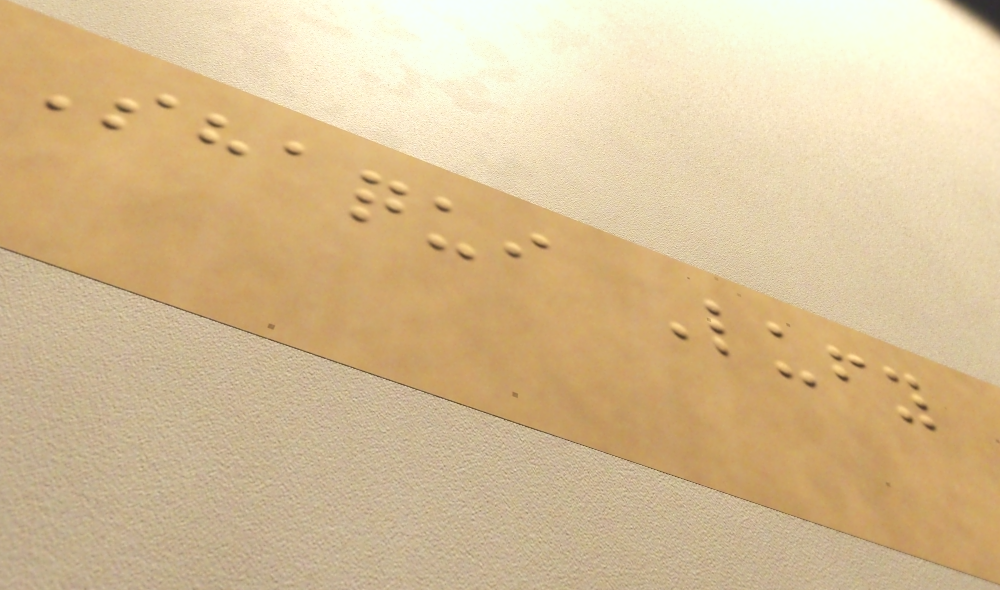Shaqui Lufy
